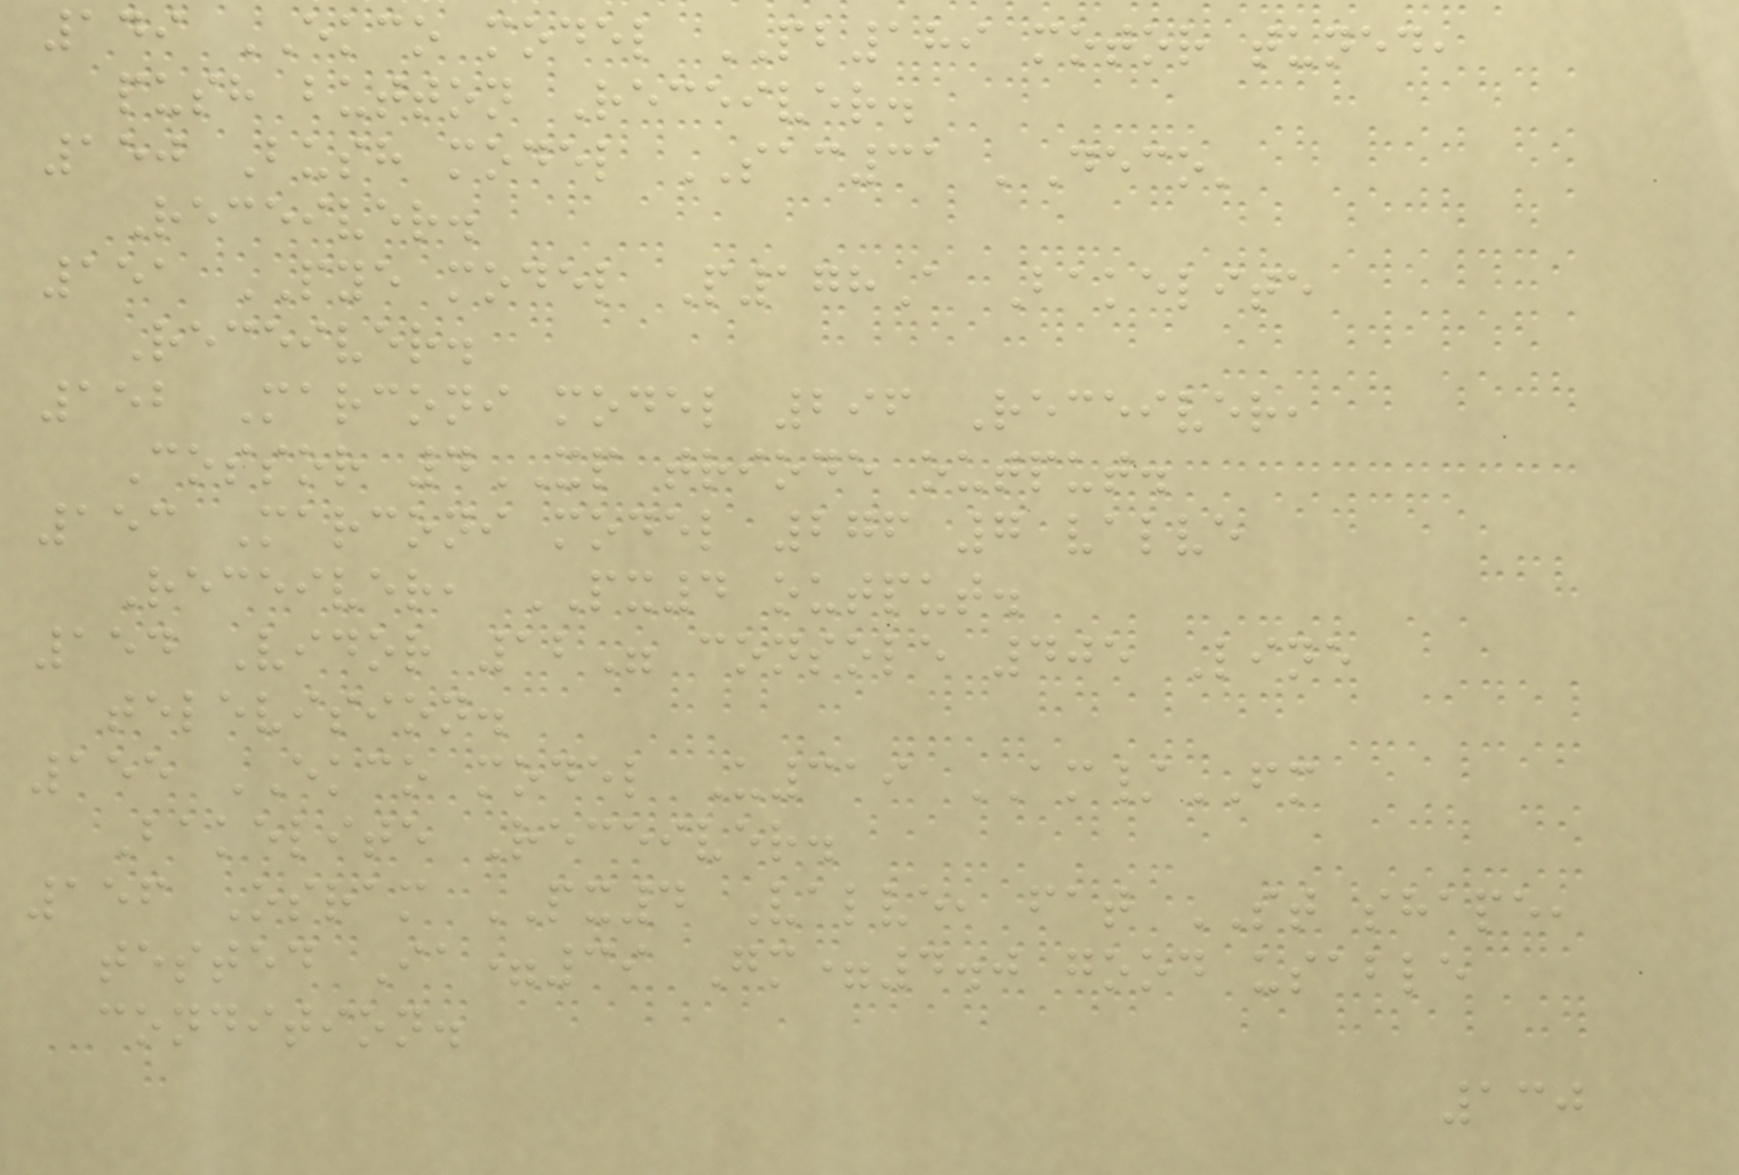149 EKCO model PB189 motor tuned,
push button Receiver.
150 Bush model SAC31 'Deco'
Receiver.
151 PYE model P178A Bakelite
Receiver.
152 Marconi model 296 Receiver,
Cossor 4XP triode output.
153 Marconi model 276 7 valve
Receiver, PX4 output.
154 Vidor 12" console 405 Line
television.
155 EKCO model U319 AM/FM
Bakelite Receiver.
156 Osram PX4 Valve, fat ST shape,
tested Ia=39 Gm=4.0 good usable
condition.
130
